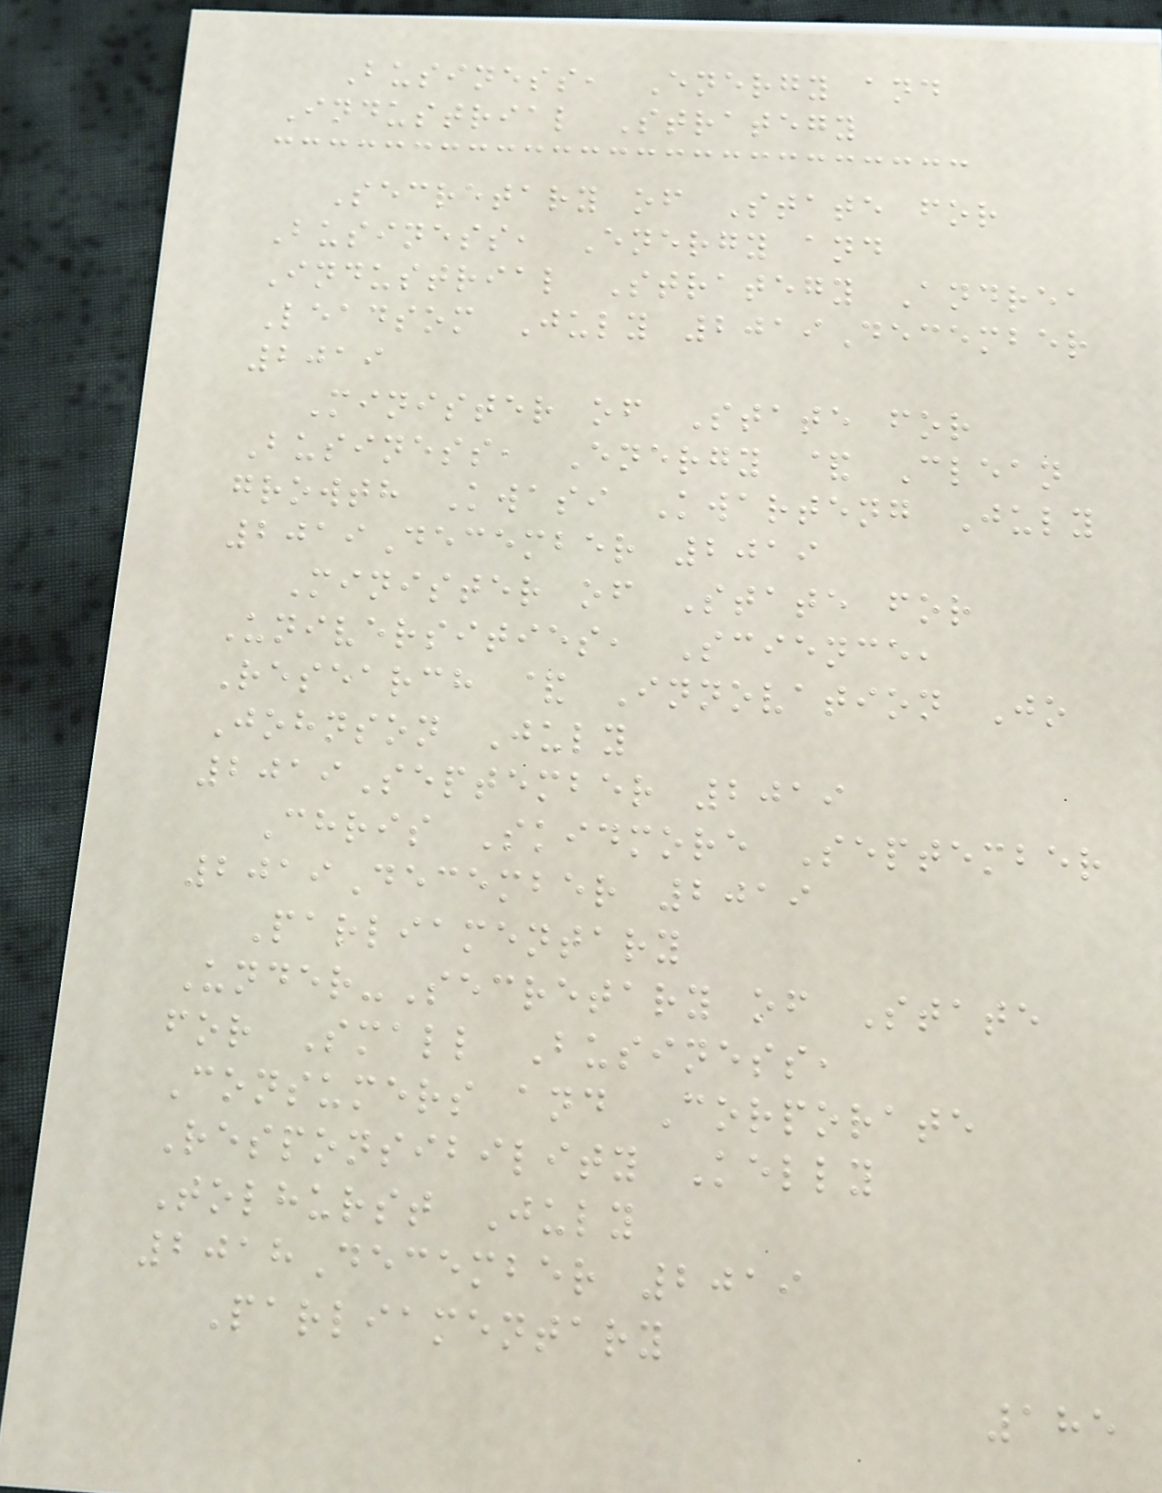Business, Energy and
Industrial Strategy
Secretary of State for
Business, Energy and
Industrial Strategy Andrea
Leadsom July 2019December
2019
Minister of State for
Business, Energy & Clean
growth Kwasi Kwarteng July
2019December 2019
Minister of State for
Universities, Science,
Research & Innovation Jo
Johnson July
2019September 2019
Chris Skidmore September
2019December 2019
Parliamentary
Under-Secretary of State
for Small Business,
Consumers and Corporate
Responsibility Kelly
Tolhurst July
2018December 2019
Parliamentary
185
